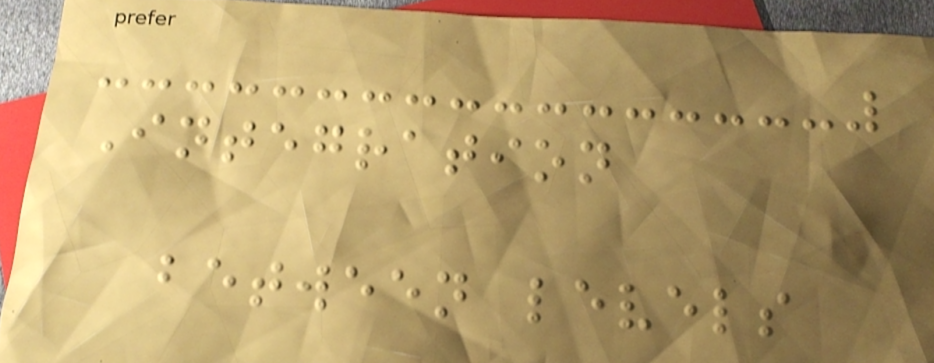Integration
between levels
